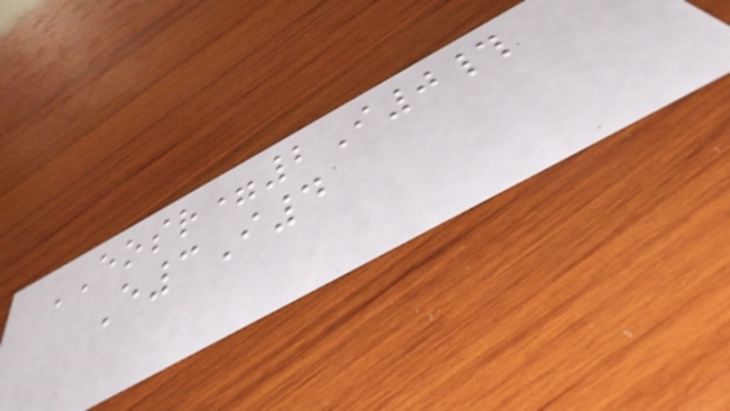EOSR=2I0#
E3I4
